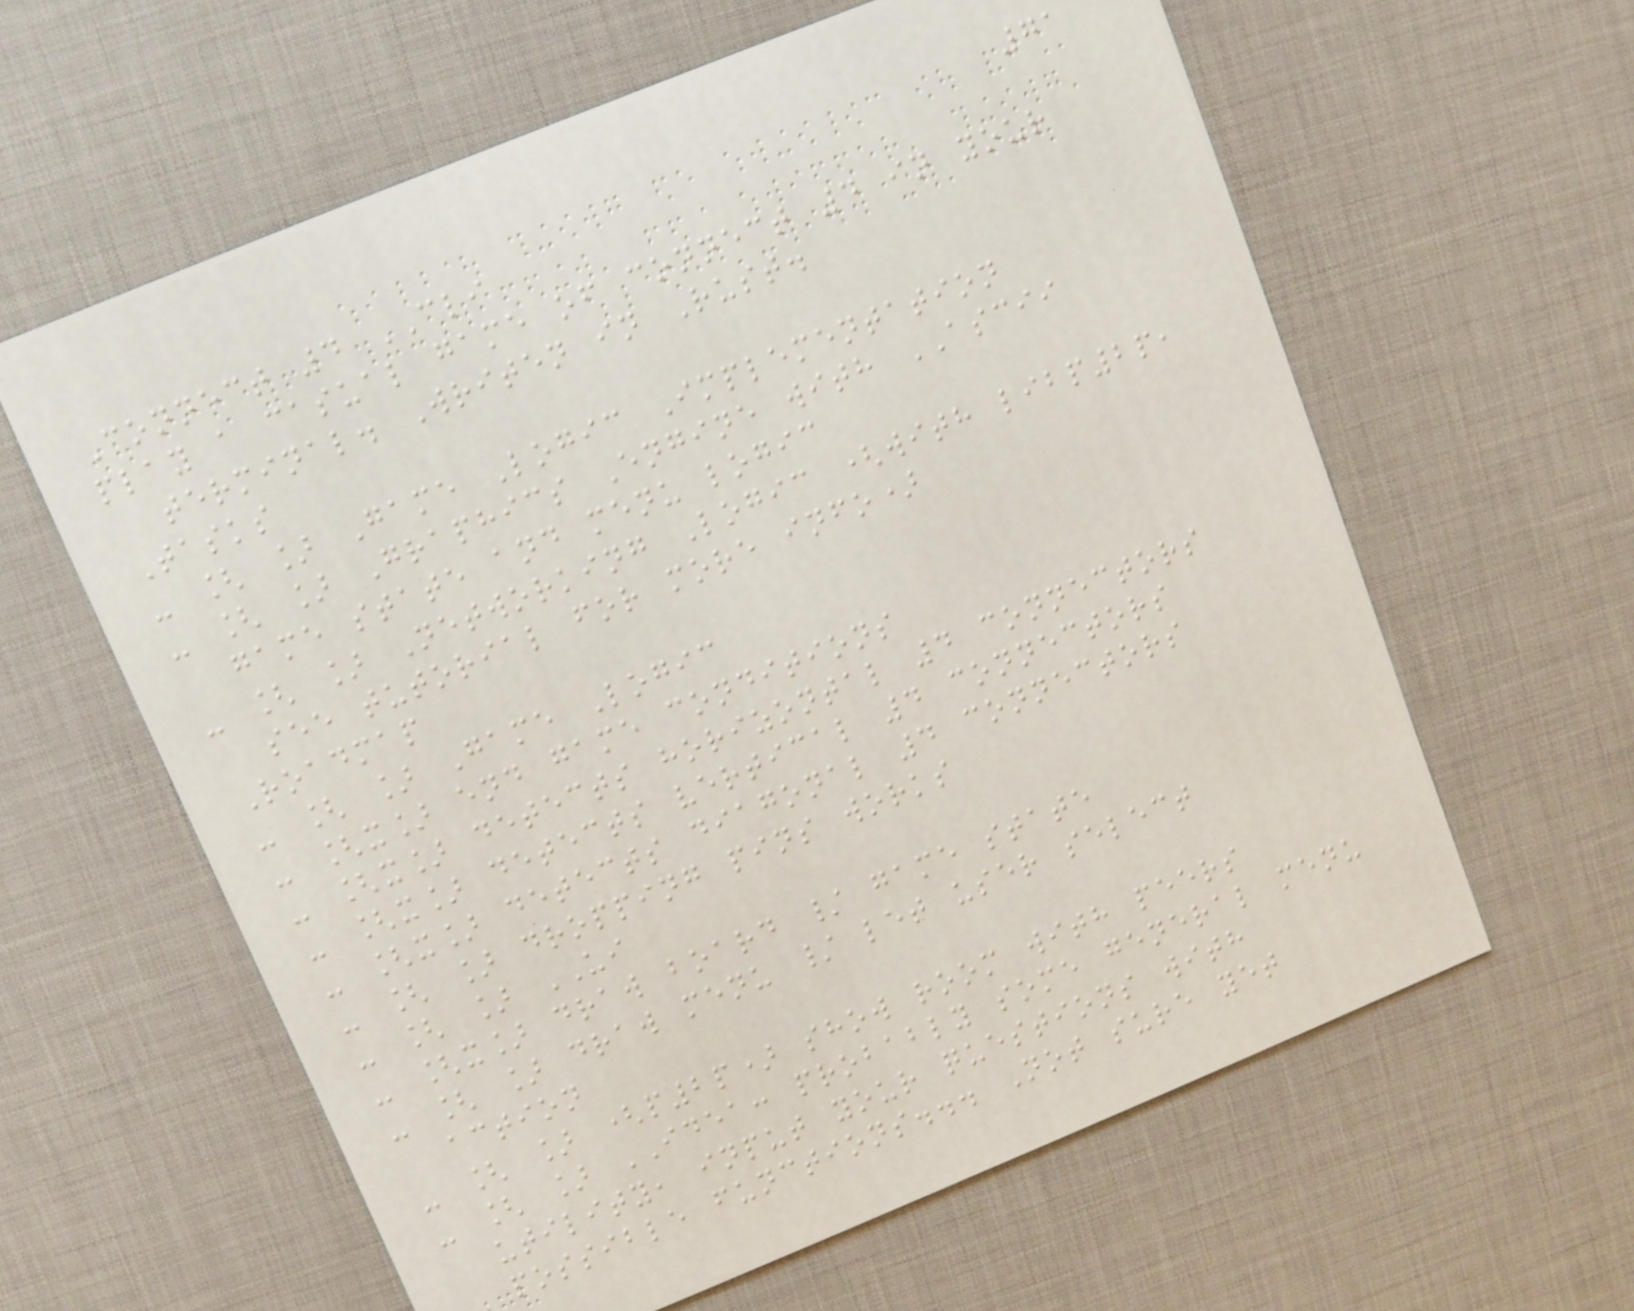71
Connect 4 CLI
play a casual game of connect 4 in your
terminal. Writen in Rust.
Tasks
- [ ] Game Logic Implementation
- [ ] Graphics Engine with ASCII
game state and menu logic
- [ ] Networking Logic (with libp2p,
see tutorial for more info)
Roadmap
- [ ] Game Logic
- [x] end game conditions
- [x] detects horizontal 4 connectors
- [x] detects vertical 4 connectors
- [x] detects diagonal 4 connectors
- [ ] dropping pins works
- [ ] UI
- [x] draw board / game state
- [ ] draw menu / let user select
action
- [ ] (p2p) show room with peers
- [ ] IDEA: probably some general menu
utility, input your questions with
possible functions... Not sure yet
